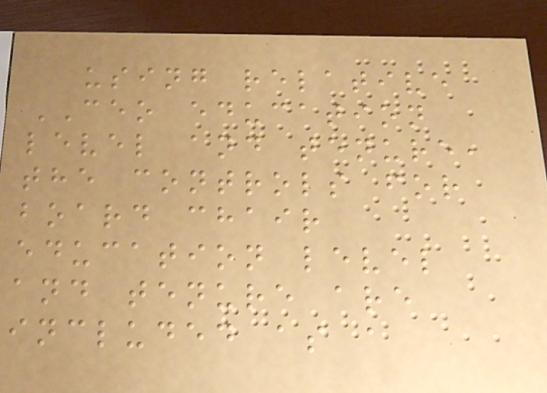using relative
CEO education
level and tenure,
the controls for
board chair
education level
and tenure are
included as a
